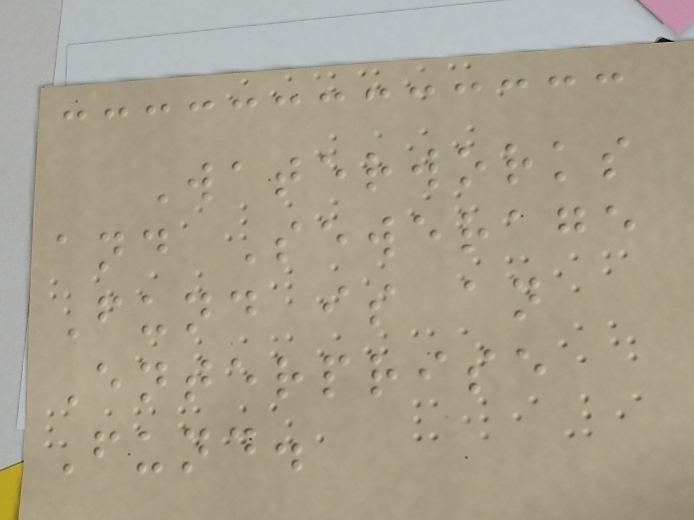Waterworks
and Sewerage
Fund is an
Enterprise
Fund.
